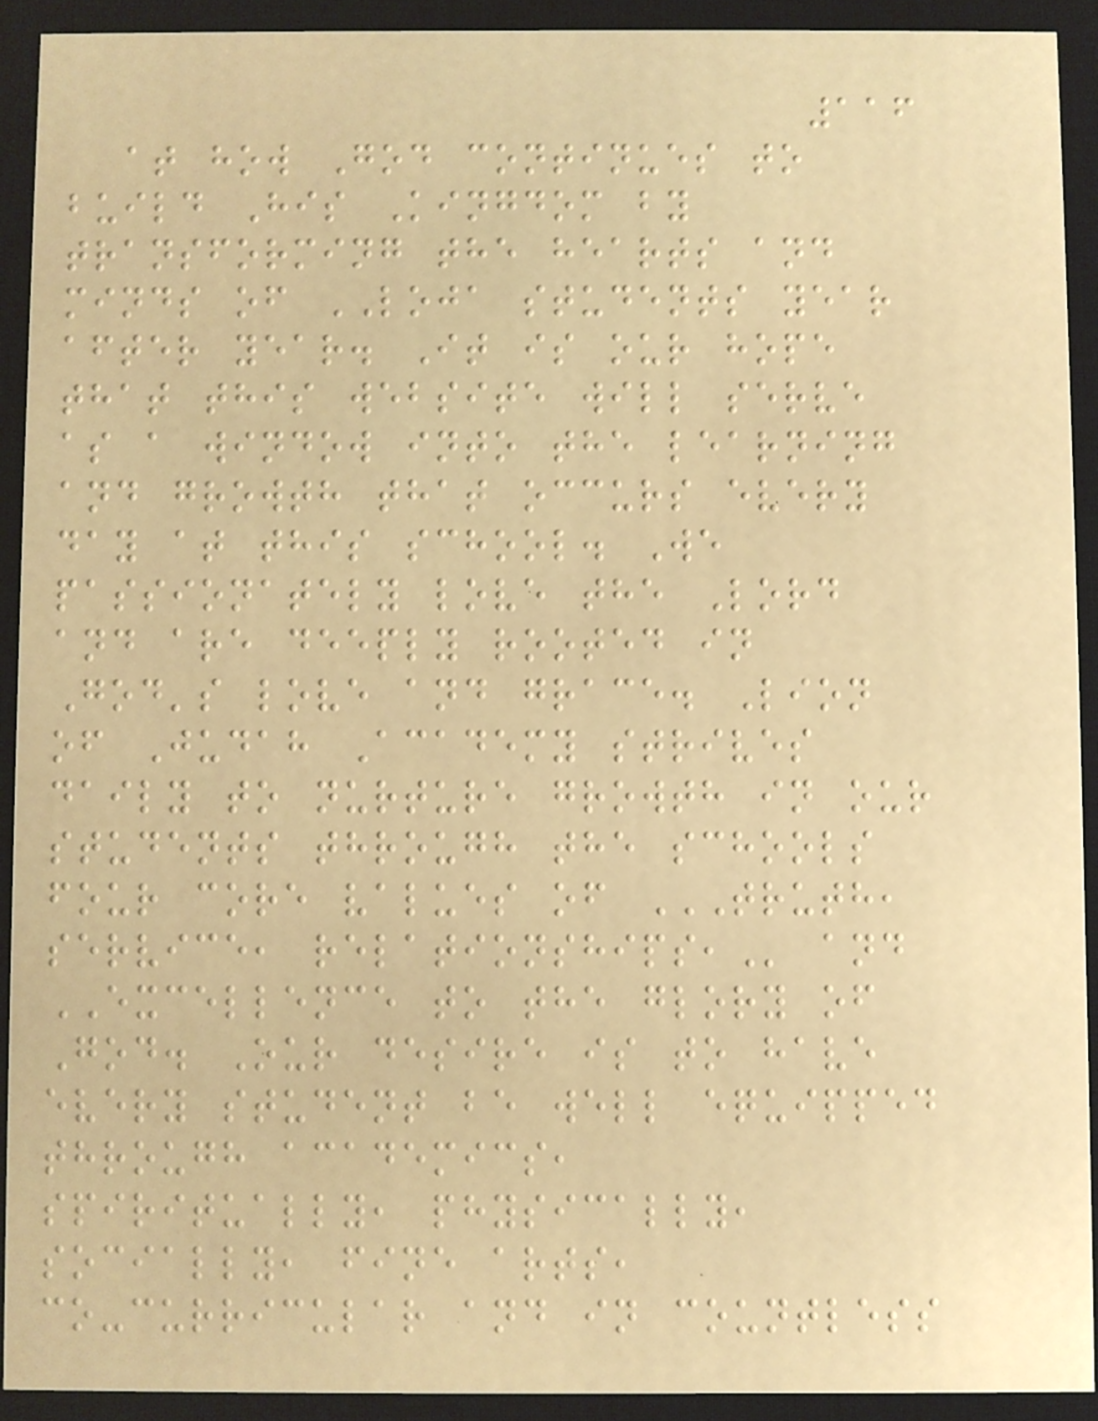116
at how God continues to
build His Kingdom by
transforming the hearts and
minds of LOJA students year
after year. It is our hope
that this website will serve
as a window into the learning
and growth that occurs every
day at this school. We
passionately love the Lord
and are deeply rooted in
God's love and grace. Lion
of Judah Academy strives
daily to nurture growth in our
students through the schools
four core values of TRUTH,
SERVICE, RELATIONSHIPS, and
EXCELLENCE to the glory of
God. Our desire is to have
every student be well equipped
through academics,
spiritually, physically,
socially, fine arts,
co-curricular and in countless
